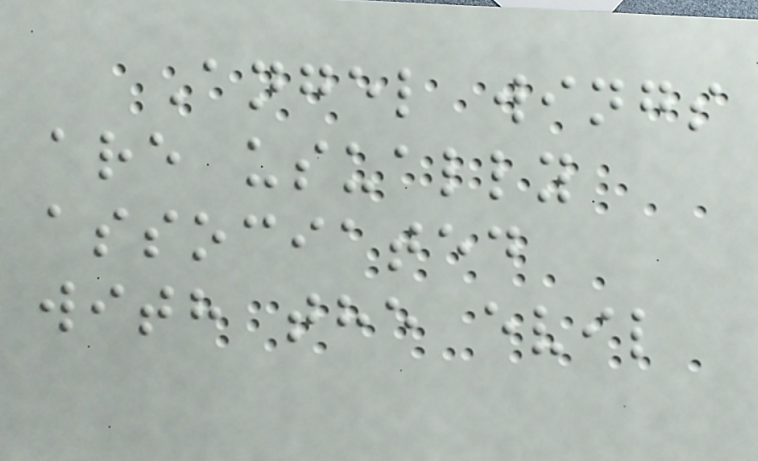Angel wings
are usually
associated
with the evil
